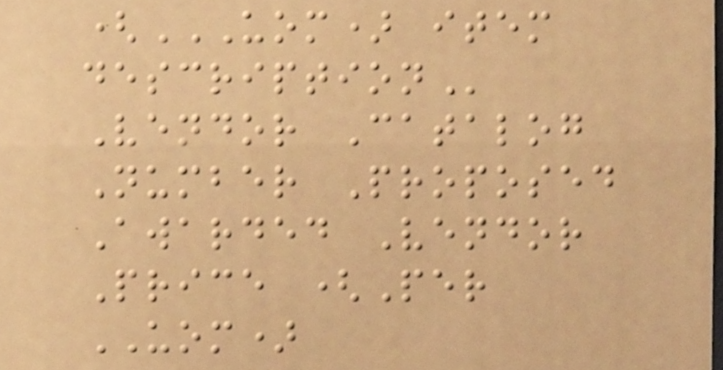(UOM) ITEM
DESCRIPTION
Vendor Catalog
Number Proposed
Awarded Vendor
Price (Per
UOM)
